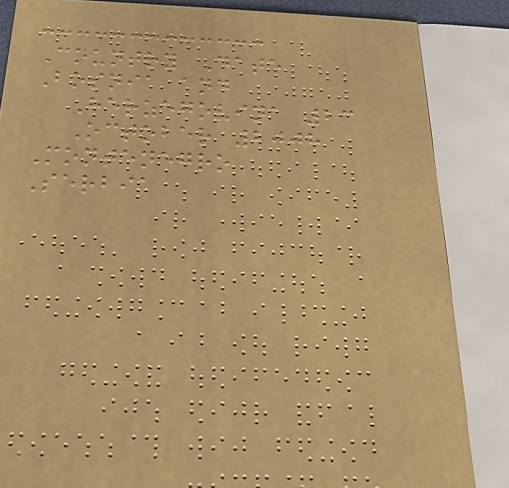Country Date
Bosnia and
Herzegovina 23
October 2008
Montenegro
Serbia
